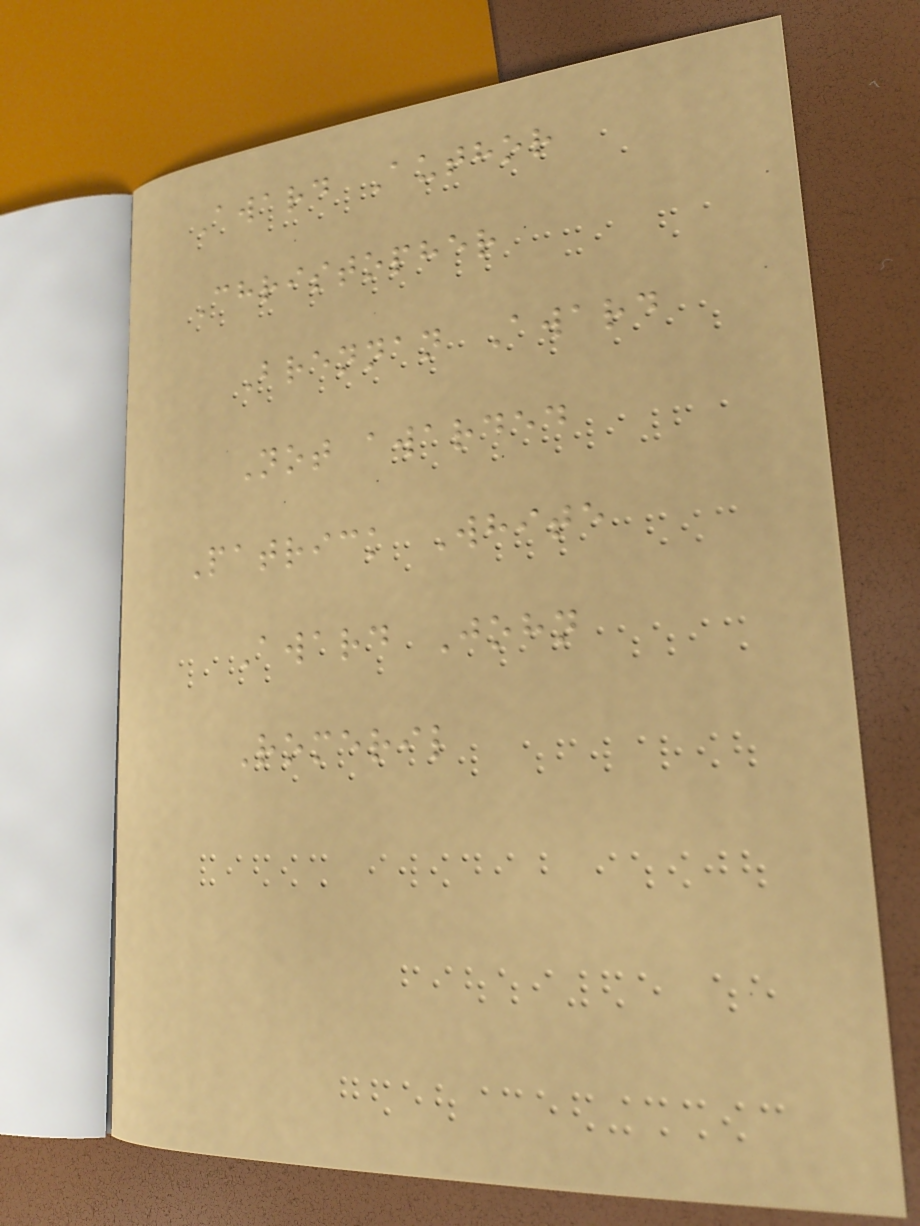Award Author
Christopher
Brennan Award
Not awarded
Patrick White
Award John
Romeril
